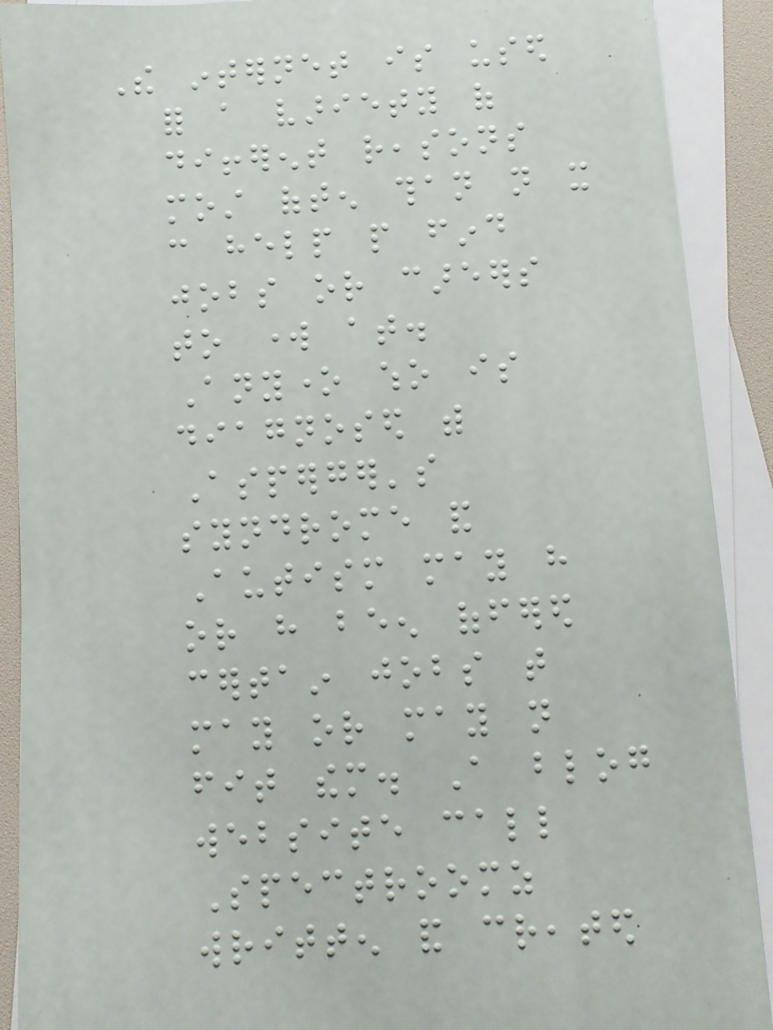The internet is used
for a variety of
different reasons
most often than not it
can help people find
jobs or careers
to work at.
Anyone who is
diagnosed with
Asperger's
syndrome and
Autism may have
or have been offered
certain jobs that
may or may not
fit them. A blog
website call
Spectroomz
written and created
